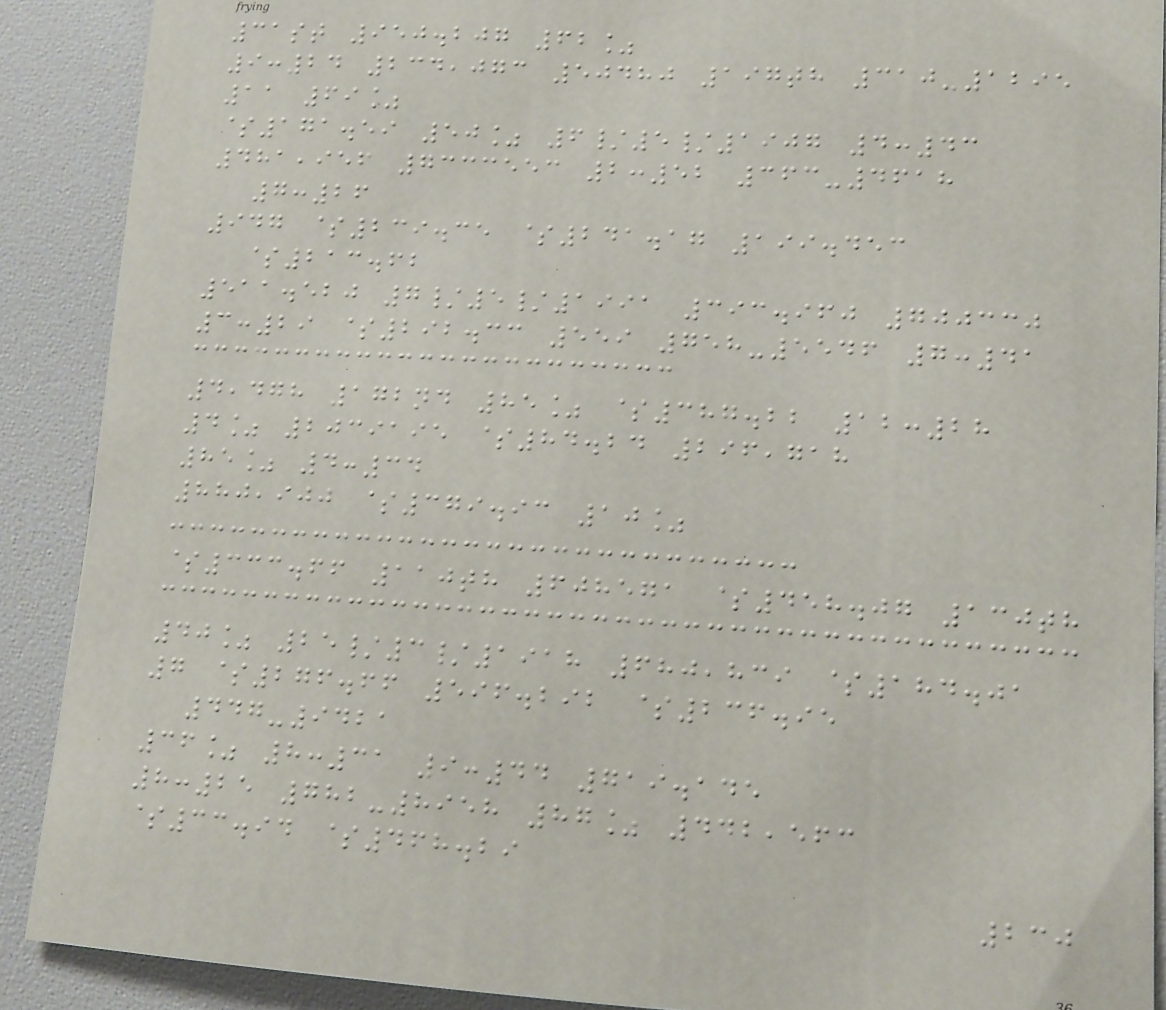31st 950.207 62%
9:24 234,073 50480 197th 310-1295
11 69%
$171.59 50% 6/5/1907 4:43
481,956 7333553 2:52 363-4618
7:26
947 $239.35 $241.17 199.453
$213.62
511.520 7/5/1991 393.960 700330
3:29 $292.33 559 758-5546 7:41
4,478 172nd 85% $387.22 12:28
4% 2039195 $84.24 296,718
85% 4:34
880,900 $379.93 10%
$333.66 110th 608571 $458.07 130th
40% 25/3/1918 680,839 $184.01
7 $276.66 596.292 $236.95
447-9421
36% 8:31 9:44 719.145
8:25 782-8958 87% 442,563
$33.94 $468.29
230
